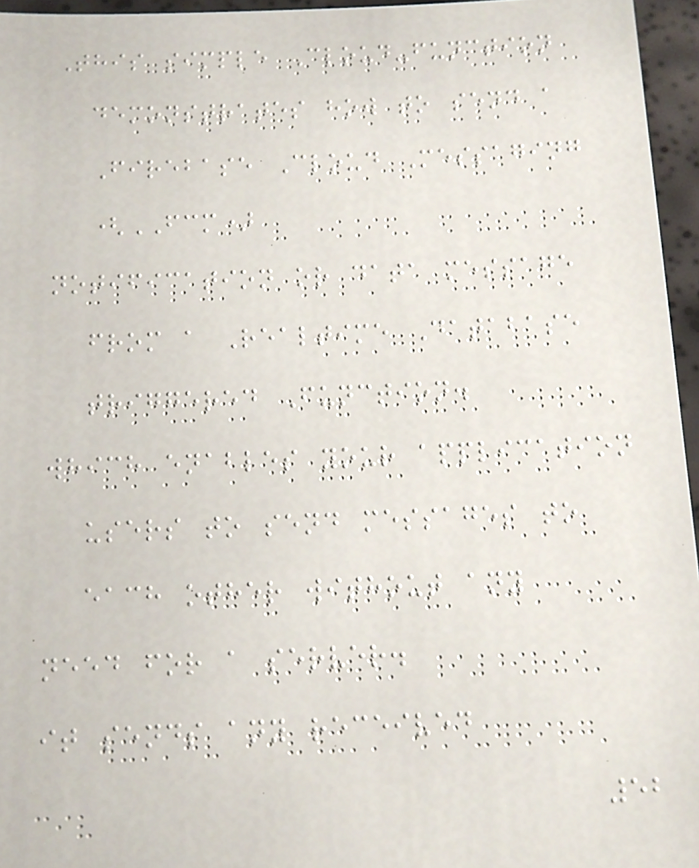This simple Cloud-function
demonstrates how to send a
Firebase Cloud Messaging
(FCM)
notification or data message
from a Realtime Database
triggered Function.
which enables your application
users to send messages to
each other without any
need for a server.
it sends any received
52
